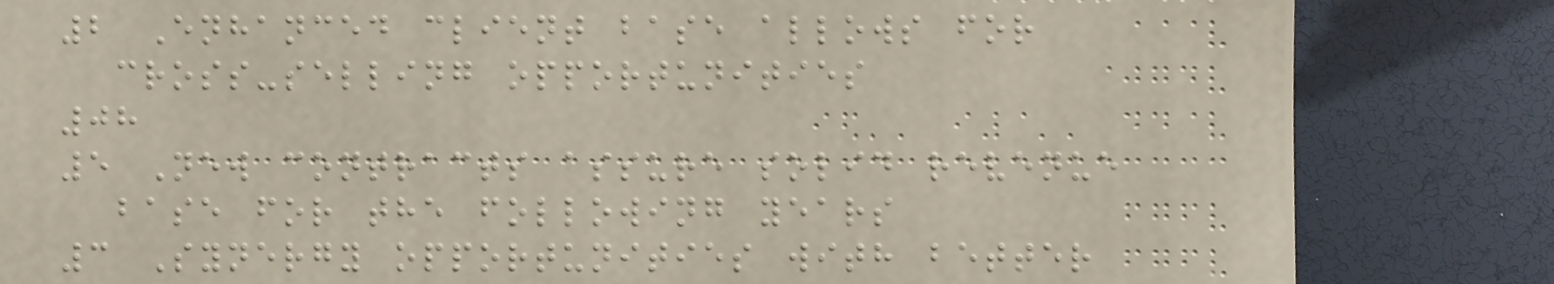2 Enhanced client base allows for
cross-selling opportunities
08
5 New contracts assure solid revenue
base for the following years
3 Synergy opportunities with better
